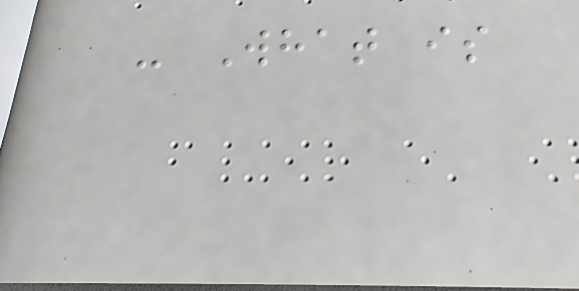- What is
